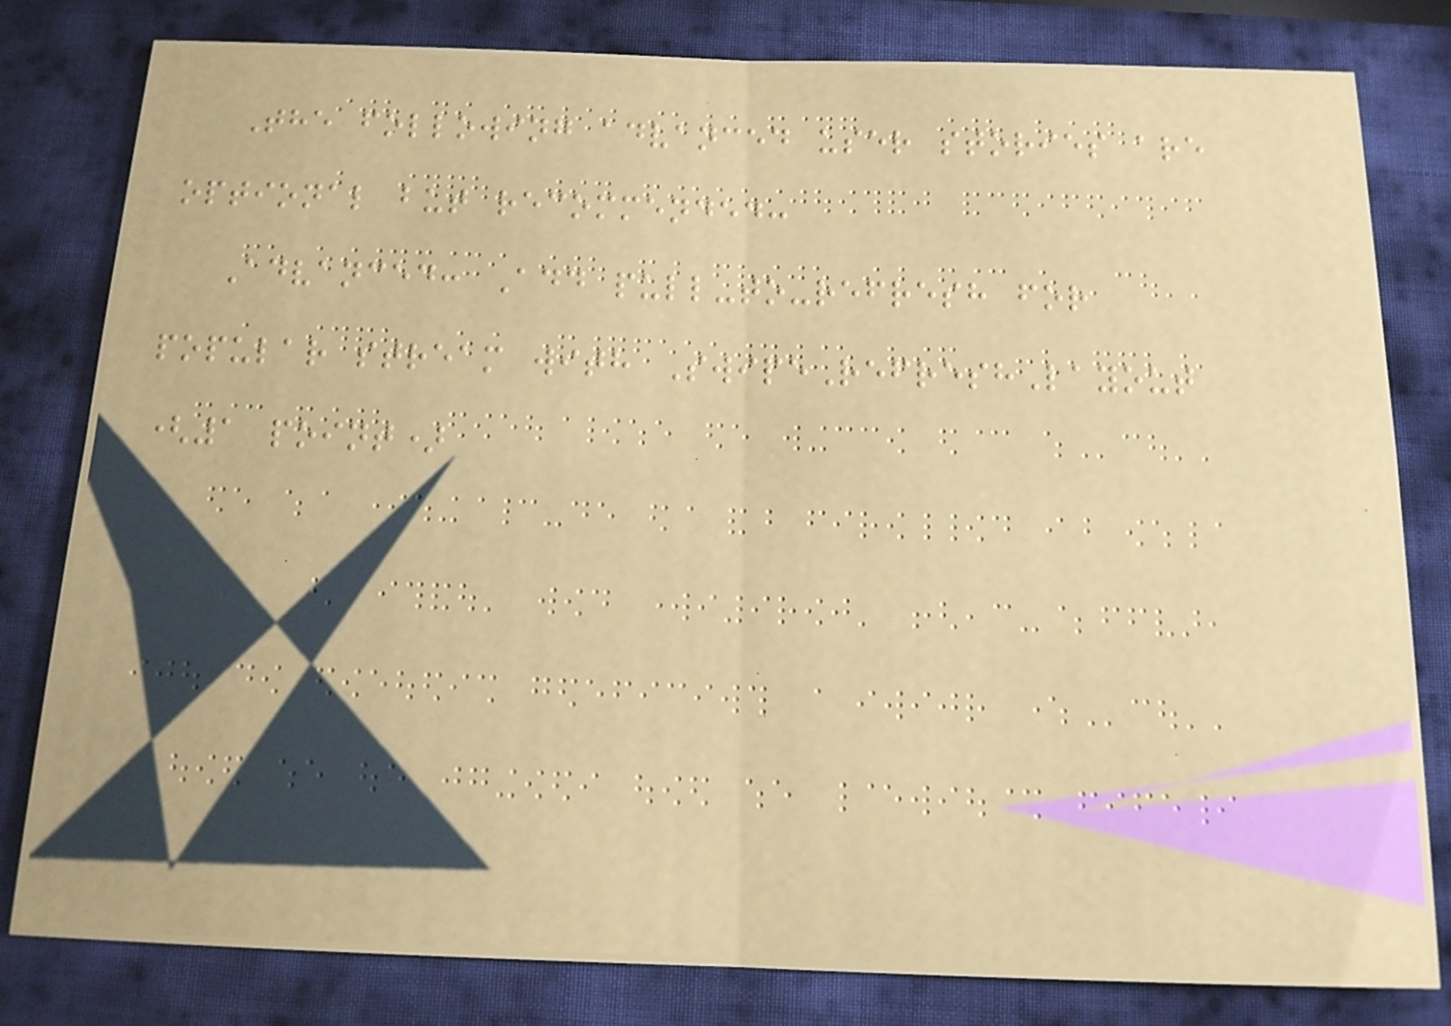The following advanced user stories are
optional but recommended:
Advanced: Add pull-to-refresh for
popular stream with SwipeRefreshLayout
(1 point)
